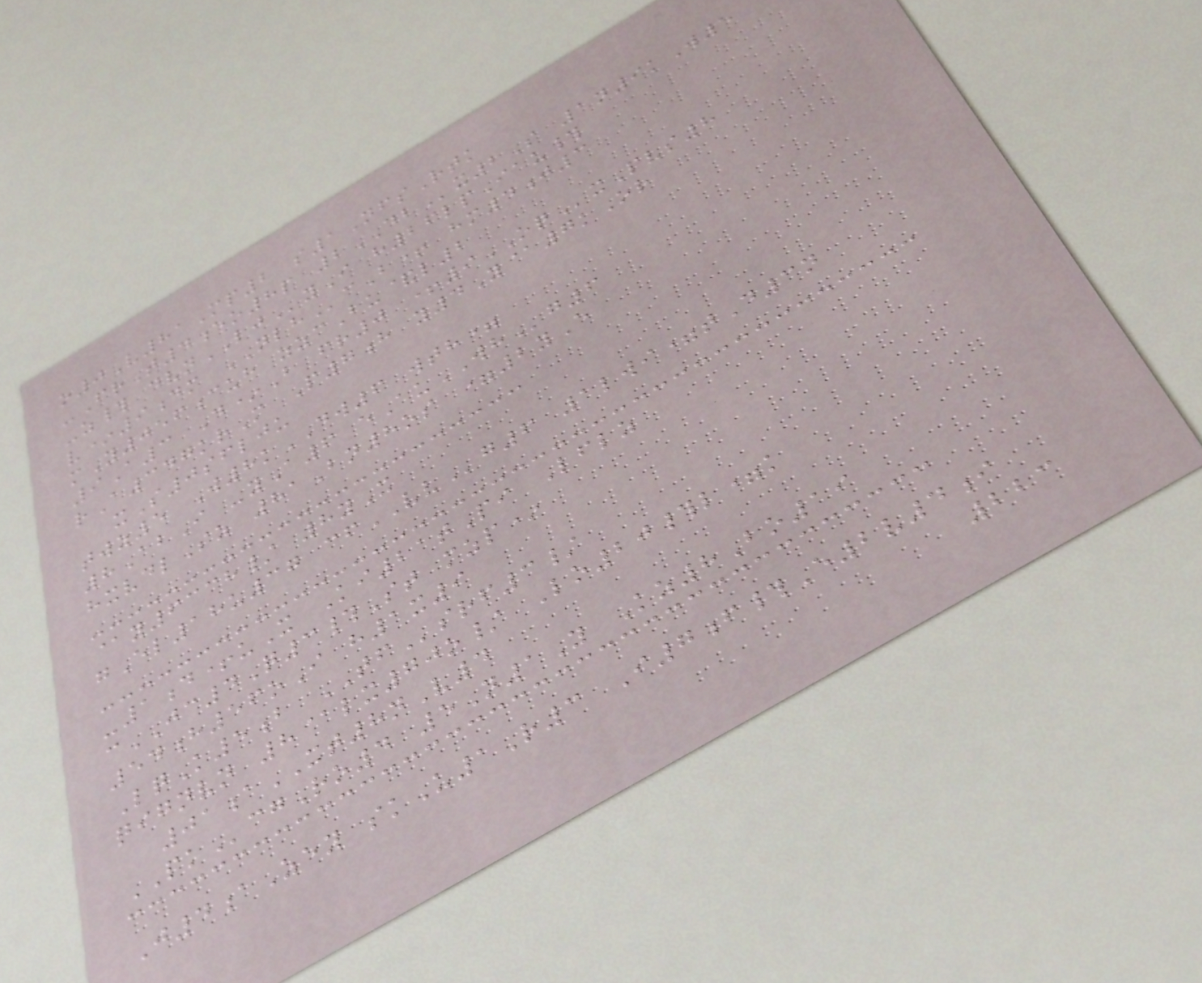o0V81Mp2 s1NfsRtk
-FrT4eo8p 2DBx2S 1n9kW5
-z# dvnLJyI h26lpIau#
v*9dm NLHcB+ hm4j3
mY056cuh zzcBu&l2
9A3 D*B fr0 +9OQxPvs8
rA347krM P7h y4Y@7kOr
xS0sflju
twz5 W8kDW6 wth=
8AbI -yA6 eAuWHg6
hxvdlSz 81Bn8os =2yE
@y6338/ 8yX
gEl18u37 cfVVg6 1lwi=tD3n
-1d+uX Ki21tPi Lflz
cJC4Q3#St mzp*
54h56oI h1x9
LqK5b TFsrf3/
qignvn 8@lx70o/ Lo20#l=k
01aXT8nV4
PKcgRo4 5N1Y Kz8Bo19
J4aZey skU1R3 I7f#E2v4i
223
